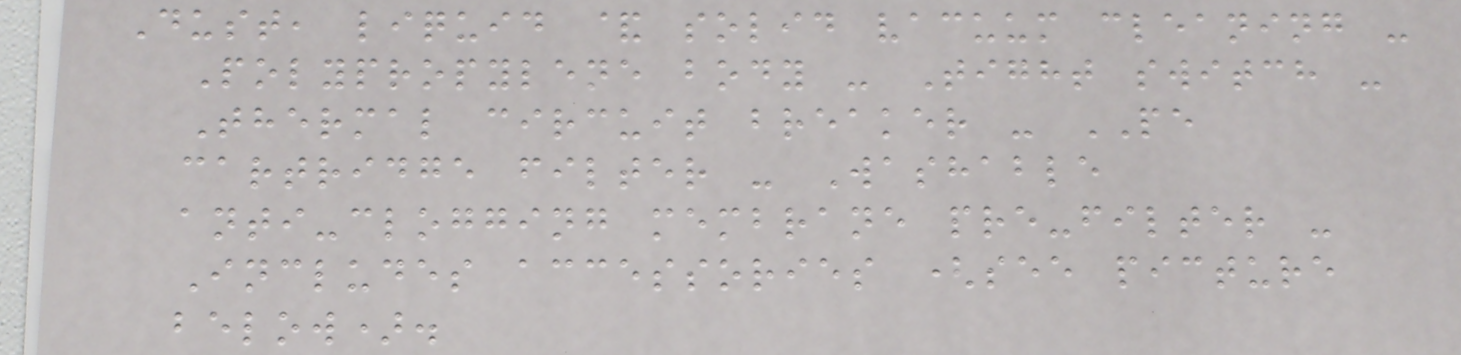Dust, liquid & solid vacuum cleaning -
Polypropylene body - Tight switch -
Thermal circuit breaker - PE
cartridge filter - Washable
anti-clogging membrane pre-filter -
Includes accessories (see picture
below).
